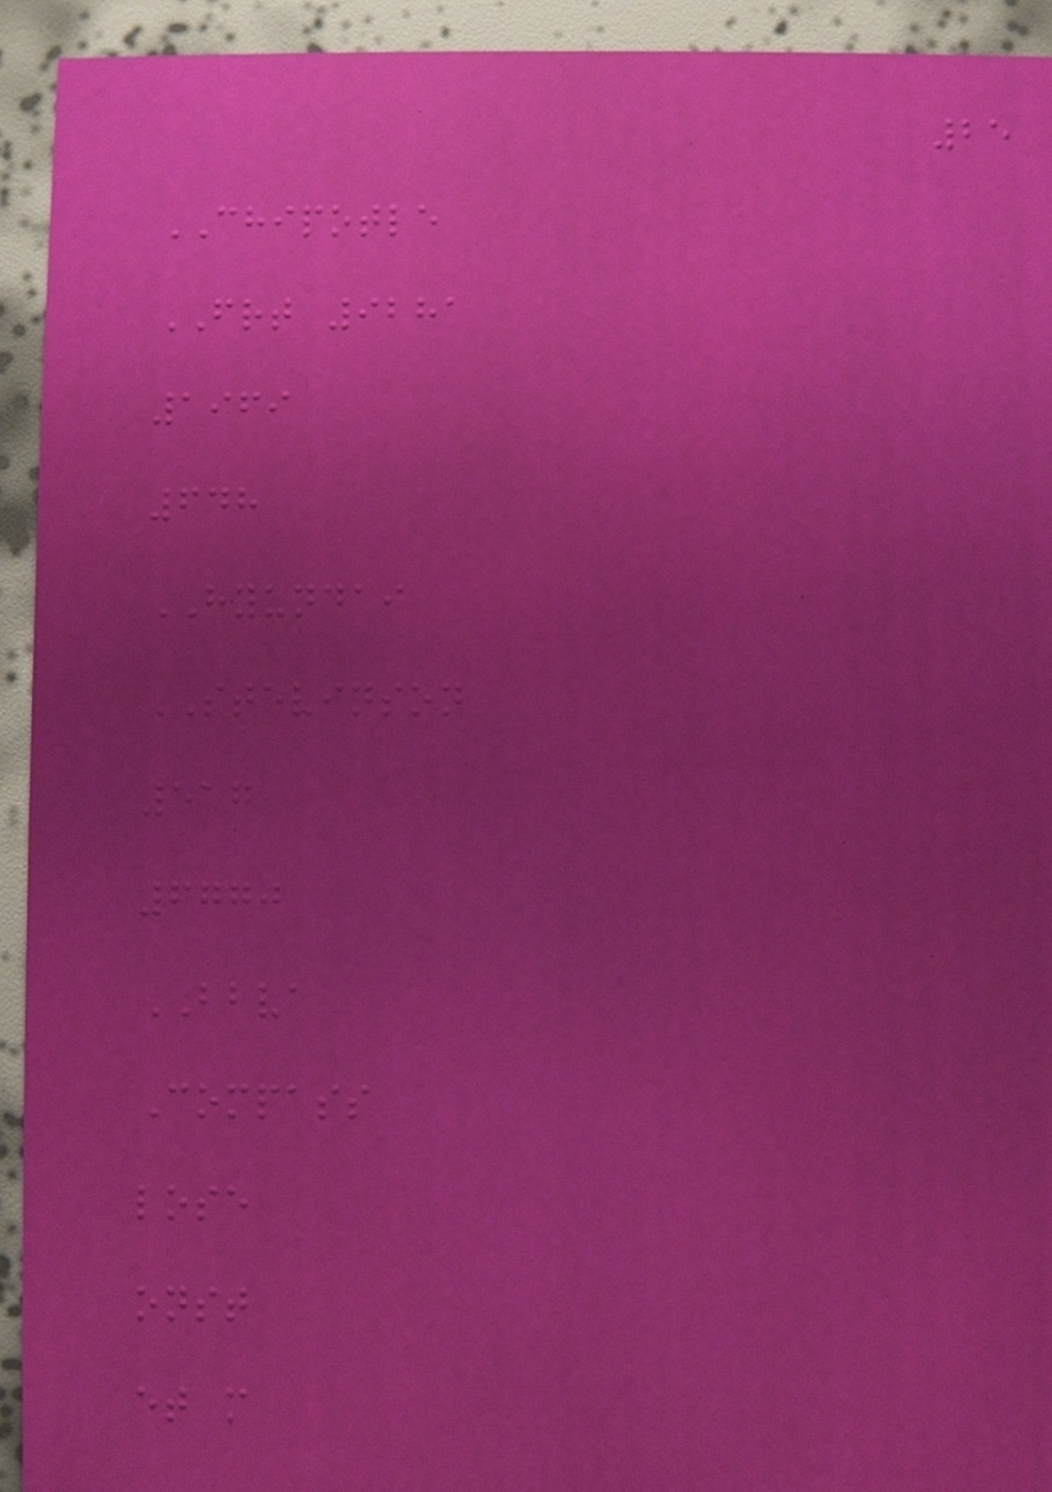25
CHIPOTLE
FRT 9281
1969
648
HYUNDAI
STEVINSON
517
6770
BBVA
Compass
lose
onst
et m
